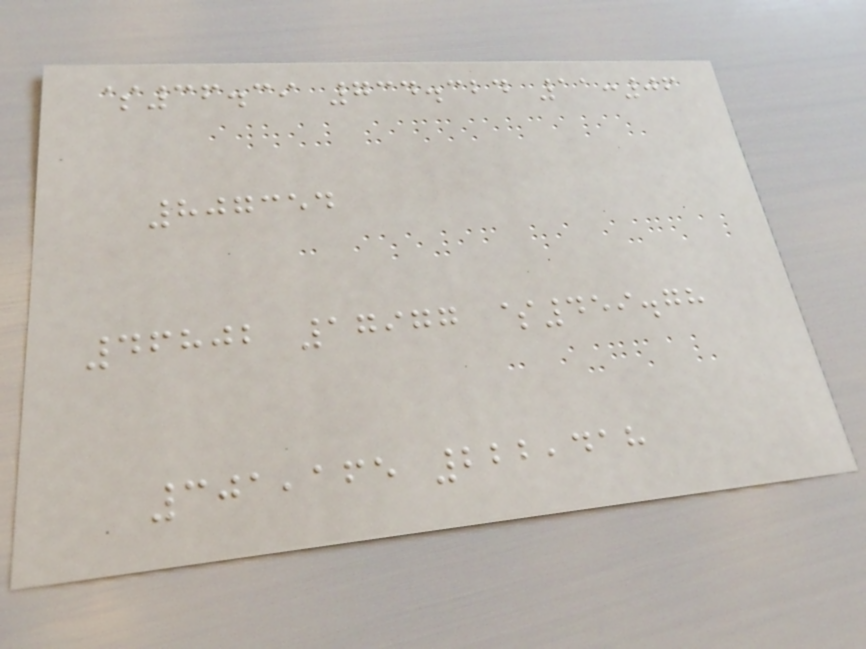$36.39 734.324 11:06
807354
46802 17977 $459.78
301,165 222,418
